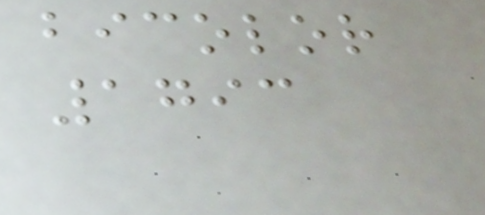bicolor
1793
